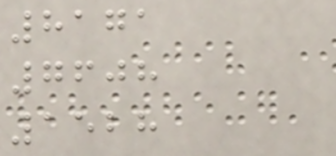8171
7608
1528
